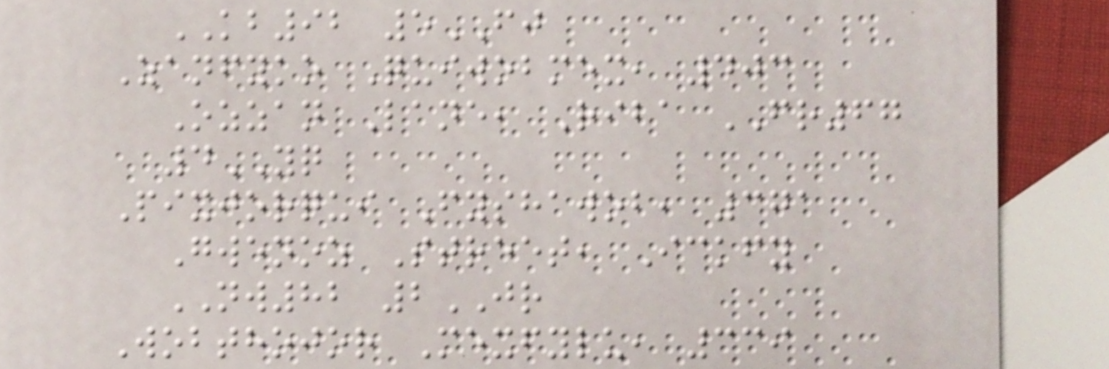KB92 5FJ
Zanfyko Quiwobmex, 403
Ozzan Lane, Riba FR67
4YQ
Pixjorqui Fyshawob, 371
Gwenoz Street, Ickfy
NW82 2JR
Wobthojor Mexfylu, 339
